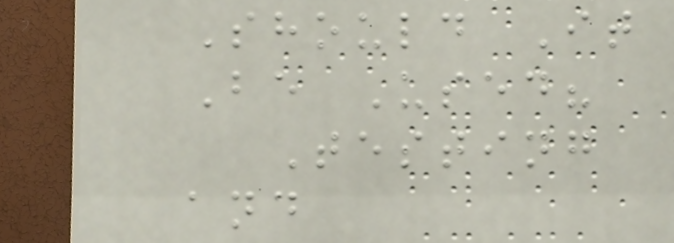Should It
Be Used?
Testing
and
